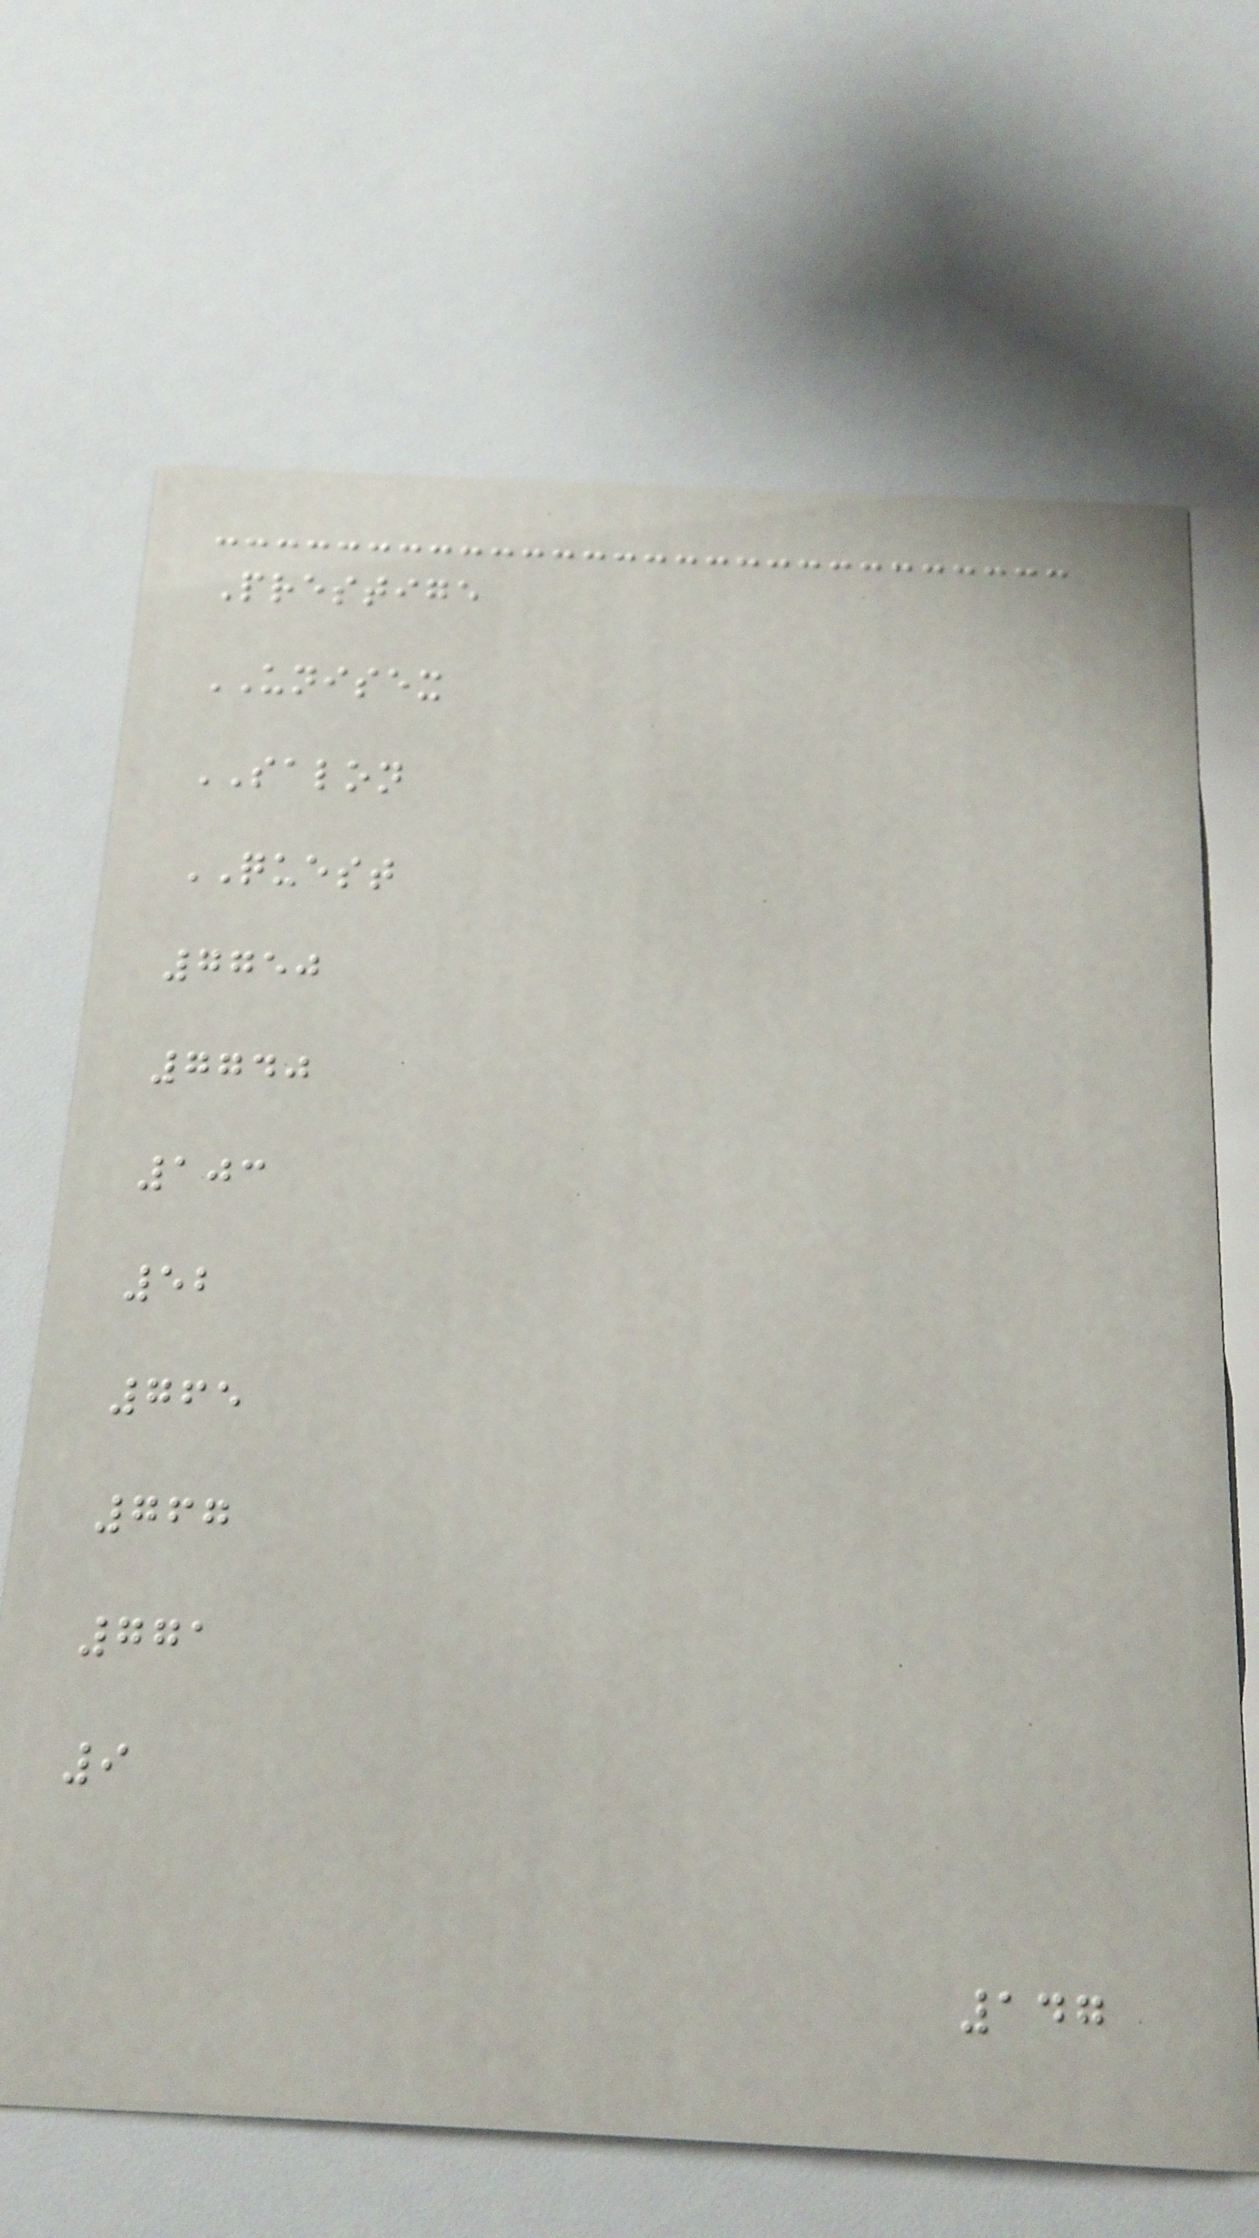Prestige
UNISEX
SALON
QUEST
7750
7740
103
52
765
767
771
9
147
